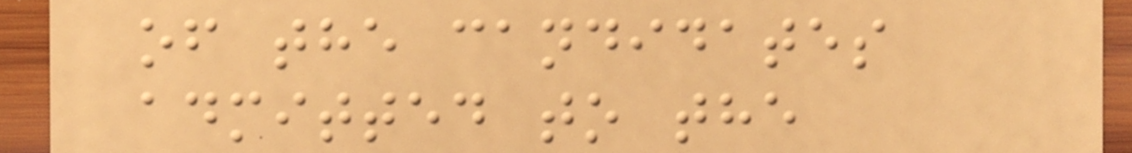of the candidates
admitted to the
